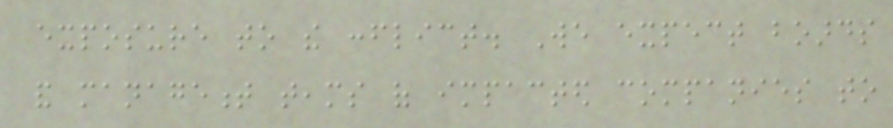exposure to the conflict. We expect boards
and management teams of impacted companies to
